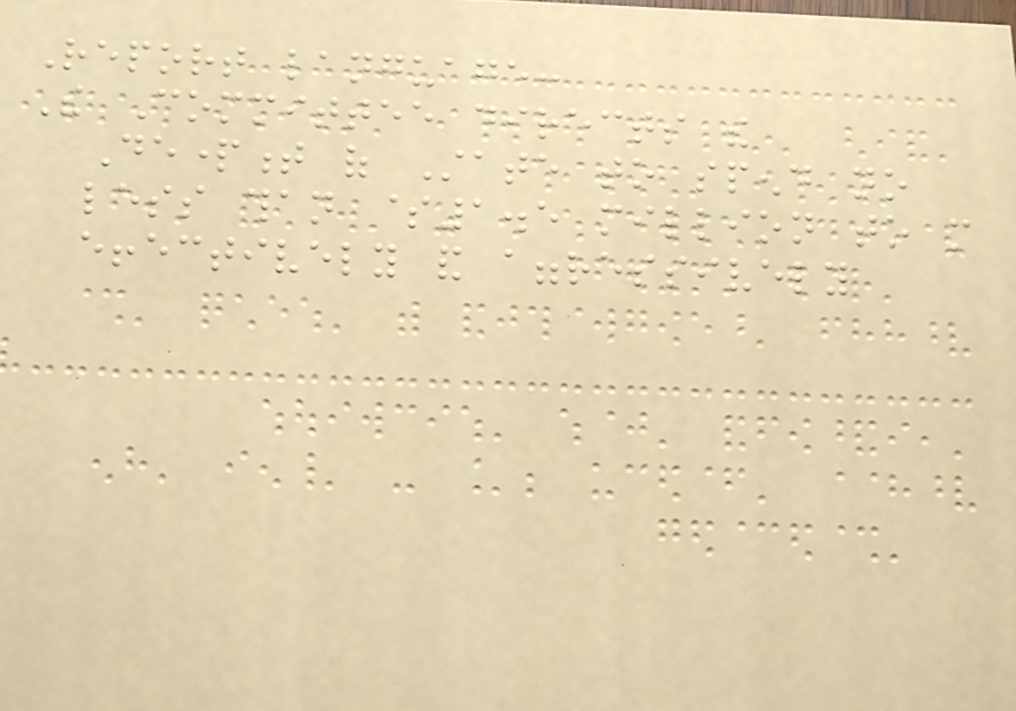Report language:
The Committee directs the
Department of State to spend no
less than $1.5 million to more
effectively and aggressively
